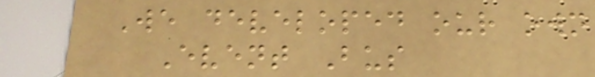We developed our own
Event Bus
